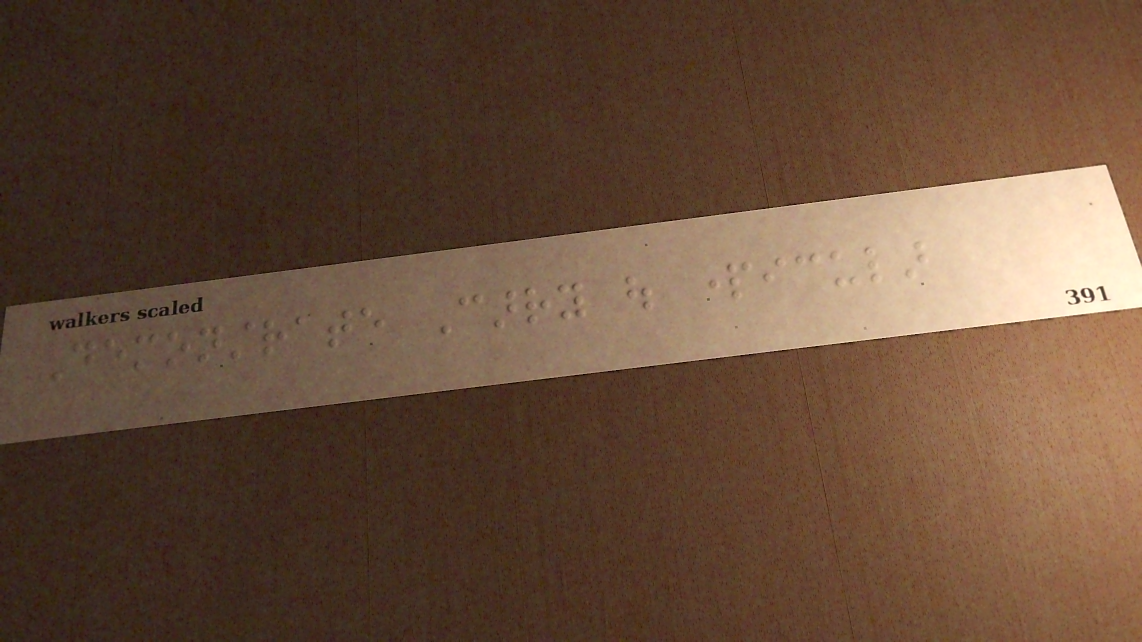Demonstrate Carry out particular
